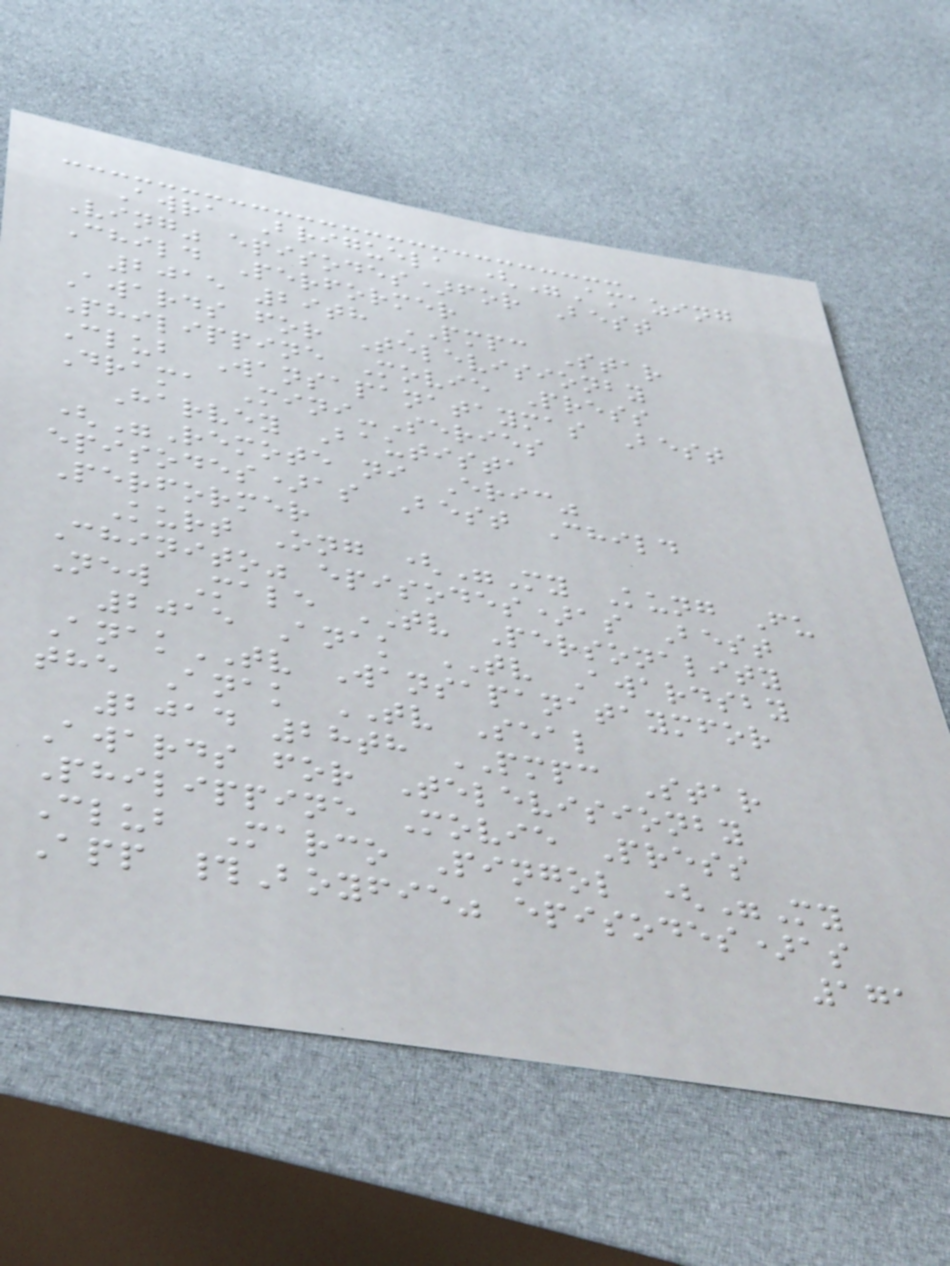Awra Briguela ("Amazing
Ving" episodes)for Best
Child Performer
2015 29th PMPC Star
Awards for Televisionby
Philippine Movie Press
Club Wansapanataymas Best
Drama Mini-Series
Harvey Bautista
("Remote ni Eric"
episodes)as Best Child
Performer
Kurt Ong ("My Kung Fu
Chinito" episodes)as Best
New Male TV Personality
2015 Anak TV Awardsby
AnakTV Wansapanataymfor
the Anak TV Seal
2014 28th PMPC Star
Awards for Televisionby
Philippine Movie Press
Club Marco Pingol ("My
App #Boyfie" episodes)as
171
